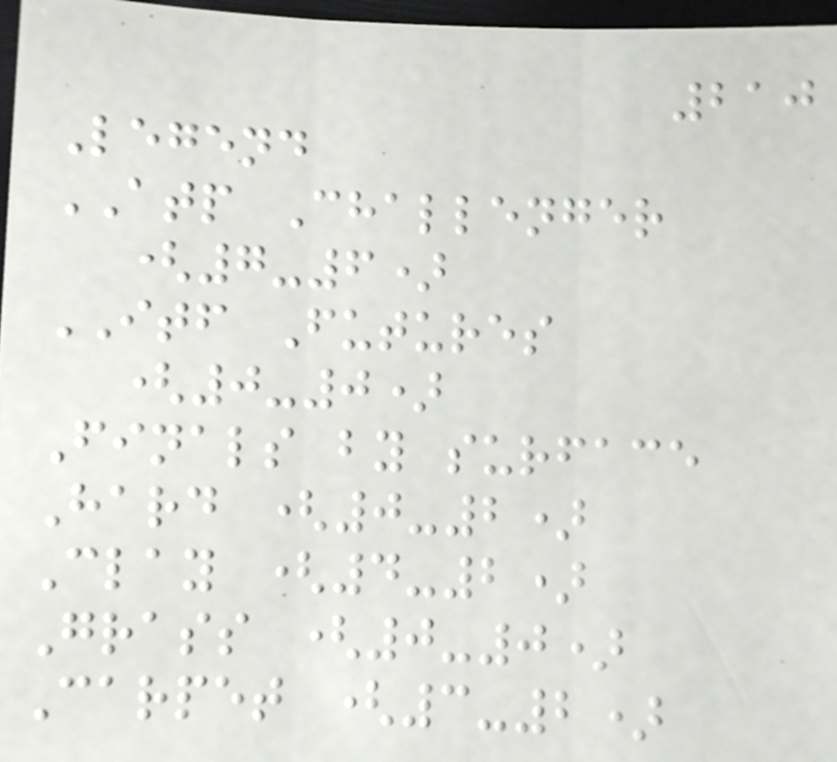210
Legend
ATP Challenger
(7-6)
ITF Futures
(0-0)
Finals by surface
Hard (0-2)
Clay (4-2)
Grass (0-0)
Carpet (3-2)
